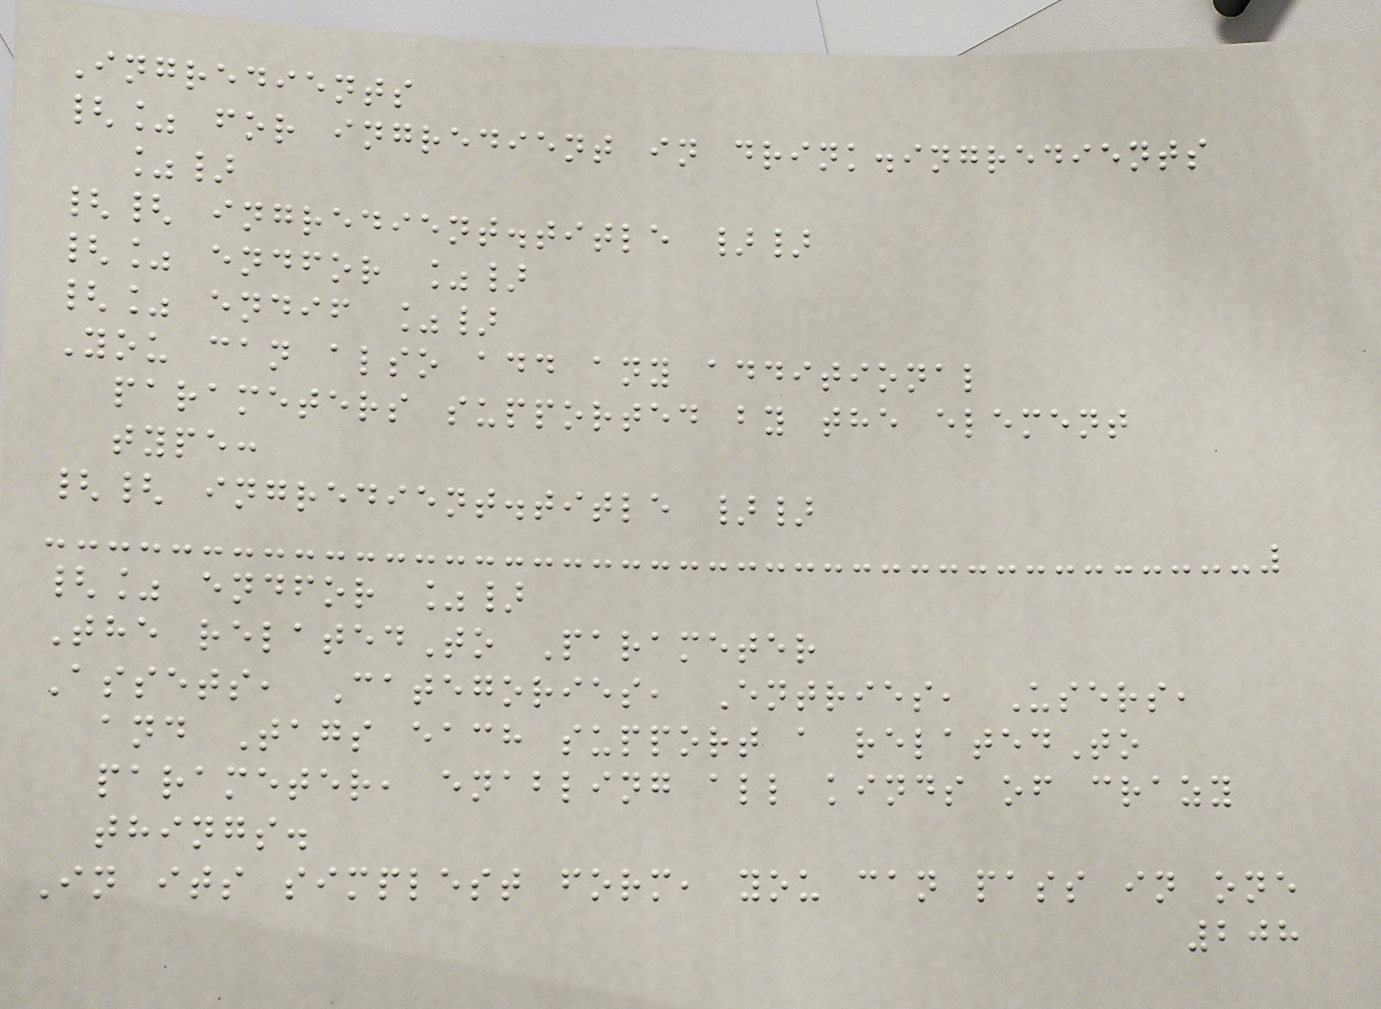Ingredients
{% for ingredient in drink.ingredients
%}
{{ ingredient.title }}
{% endfor %}
{% endif %}
You can also add any additional
parameters supported by the element
type:
{{ ingredient.title }}
{% endfor %}
The relatedTo Parameter
Assets, Categories, Entries, Users,
and Tags each support a relatedTo
parameter, enabling all kinds of crazy
things.
In its simplest form, you can pass in one
208
